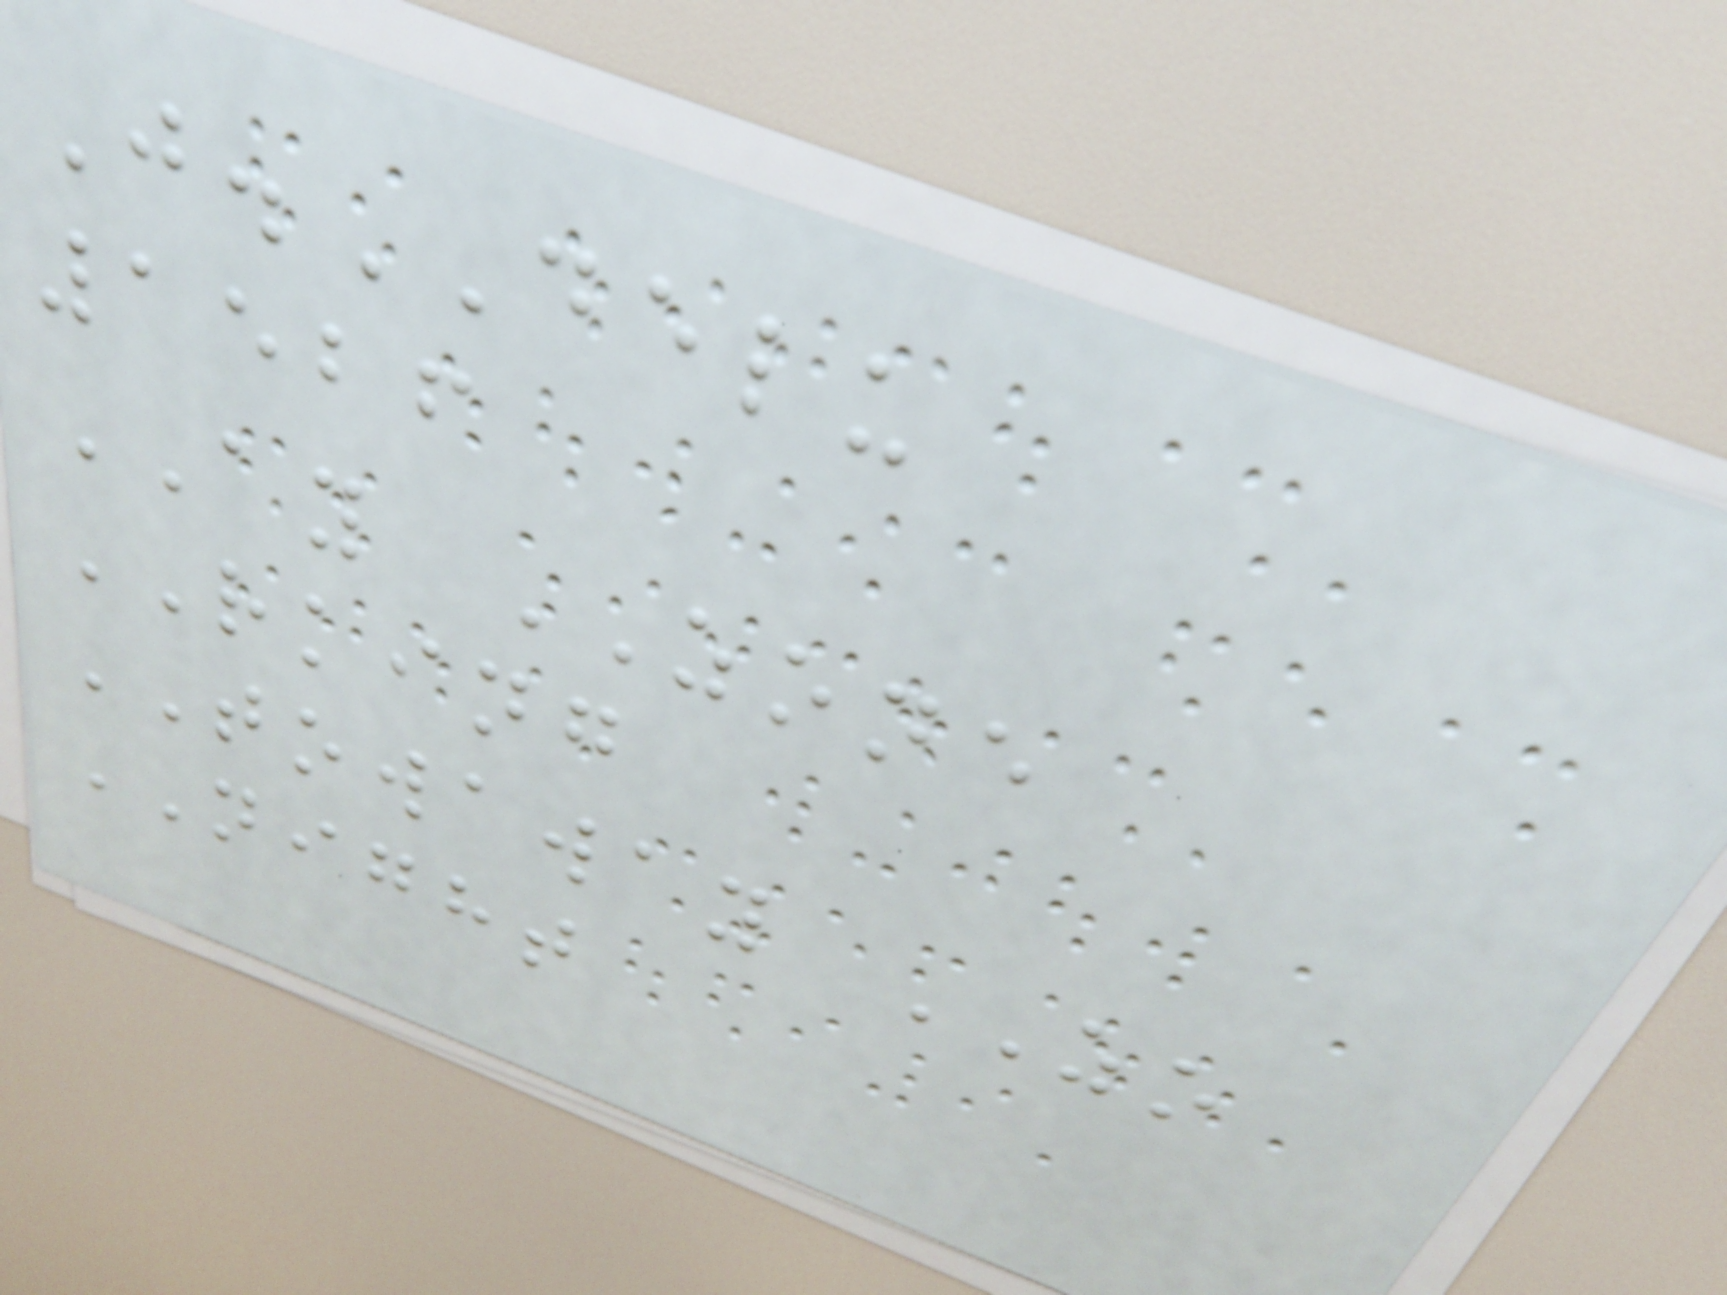J.DELU
1526
AY ZONE
RKING
TOWAWAY ZO
NIGHT
